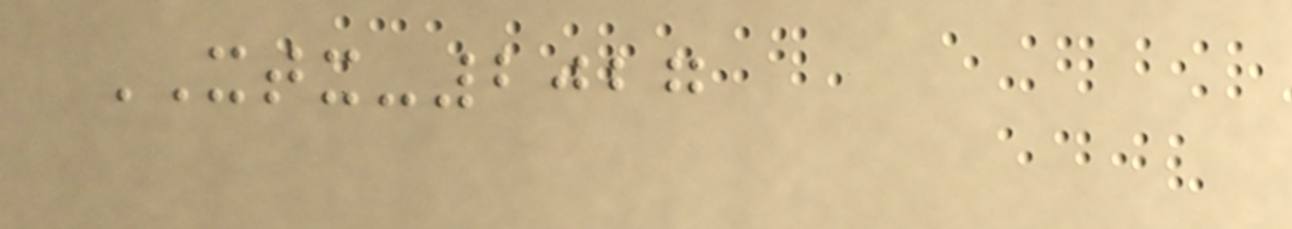XTX-2027
